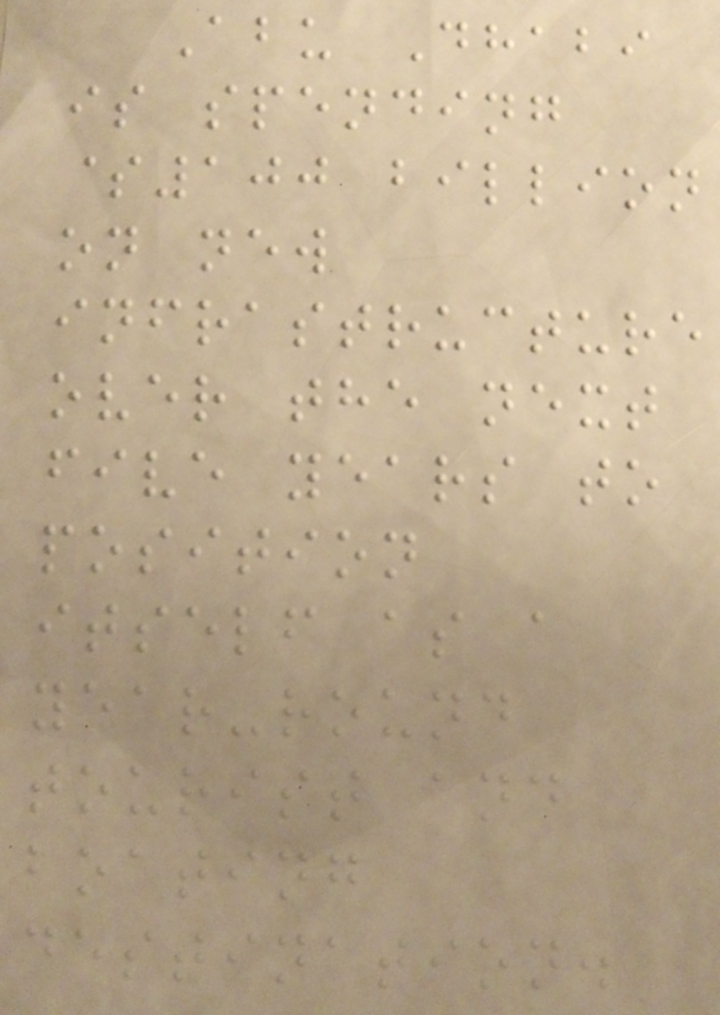Abu Dhabi
is spending
$100 billion
on new
infrastructure
over the next
five years to
position
itself as a
year-round
tourist and
boating
destination.
